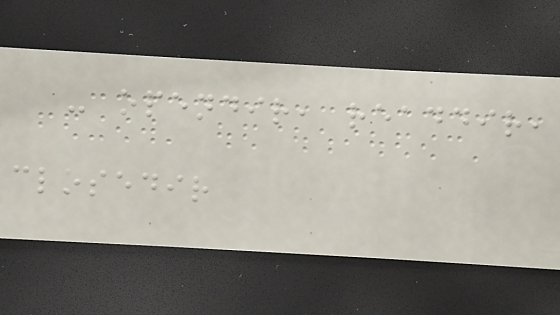- opendir, readdir,
closedir
